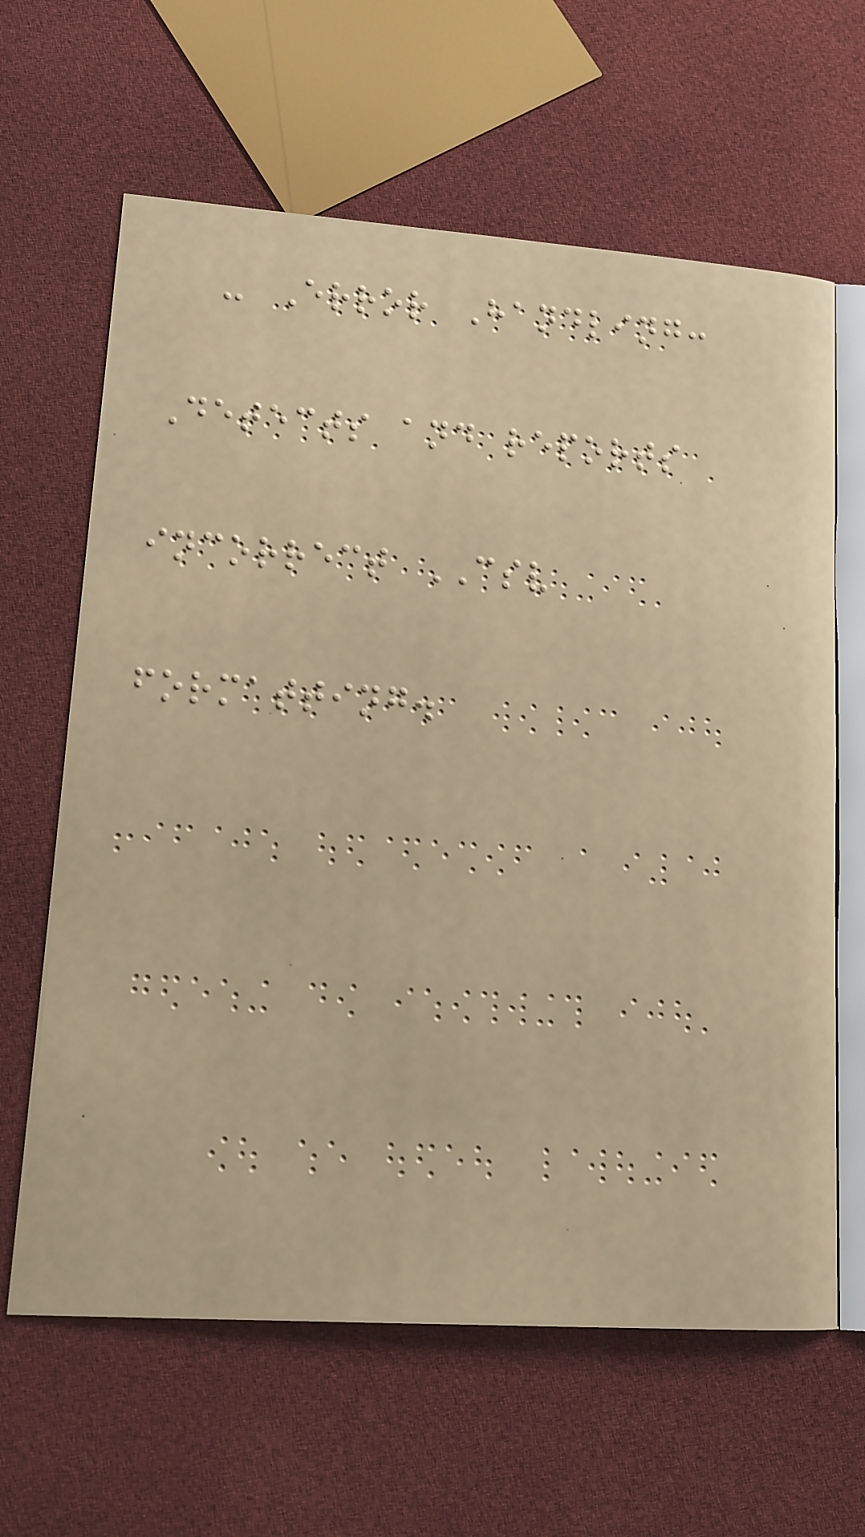- Error Handling:
Detects and reports
incorrect CSV
formatting.
